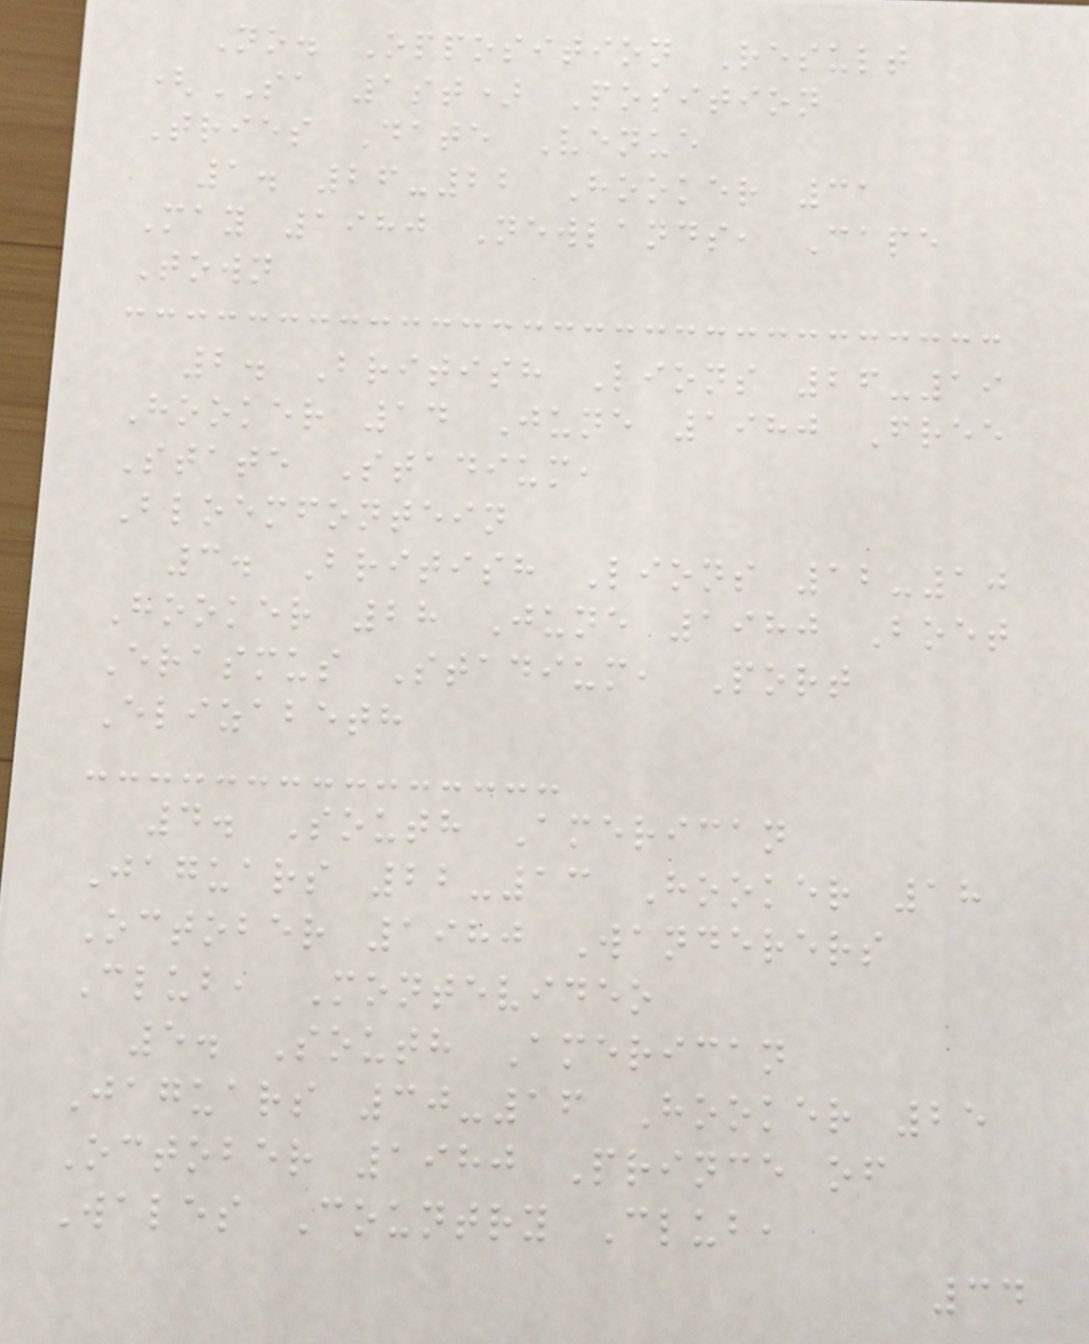No. Opposition Result
(SA 1st) Position
Tries Date Venue
1. 26-22 Hooker 31
May 1980 Newlands, Cape
Town
2. British Lions 26-19
Hooker 14 June 1980 Free
State Stadium,
Bloemfontein
3. British Lions 12-10
Hooker 28 June 1980 Boet
Erasmus Stadium, Port
Elizabeth
4. South American
Jaguars 22-13 Hooker 18
October 1980 Wanderers
Club, Montevideo
5. South American
Jaguars 30-16 Hooker 25
October 1980 Prince of
Wales Country Club,
34
